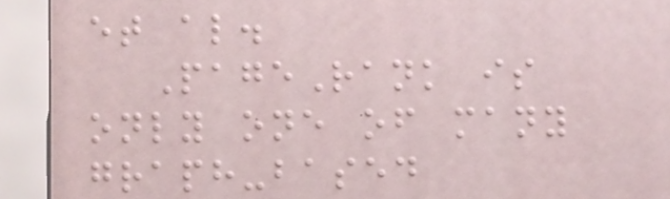et al.
PageRank is
only one of many
graph-based
